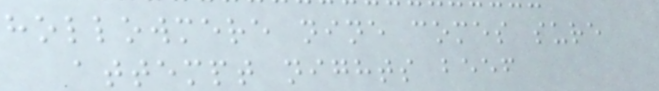hollowmere nine comes sure
attempt nights beef
